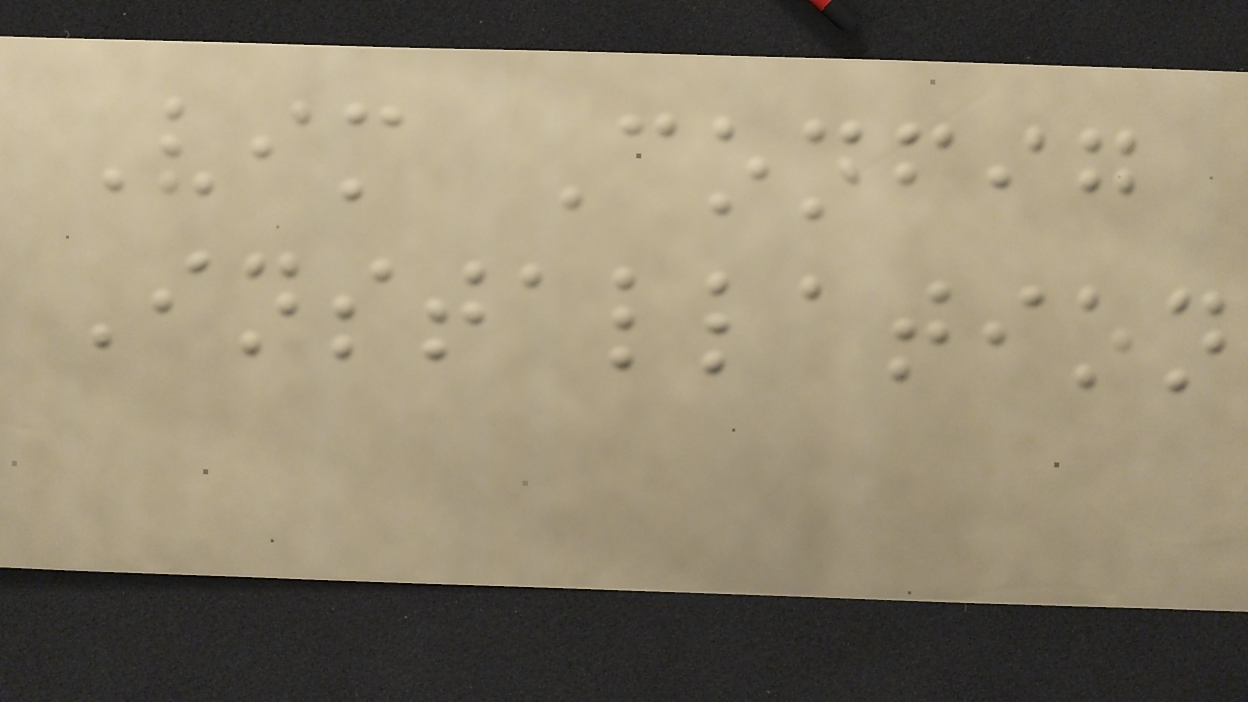Vim Config
Installation
